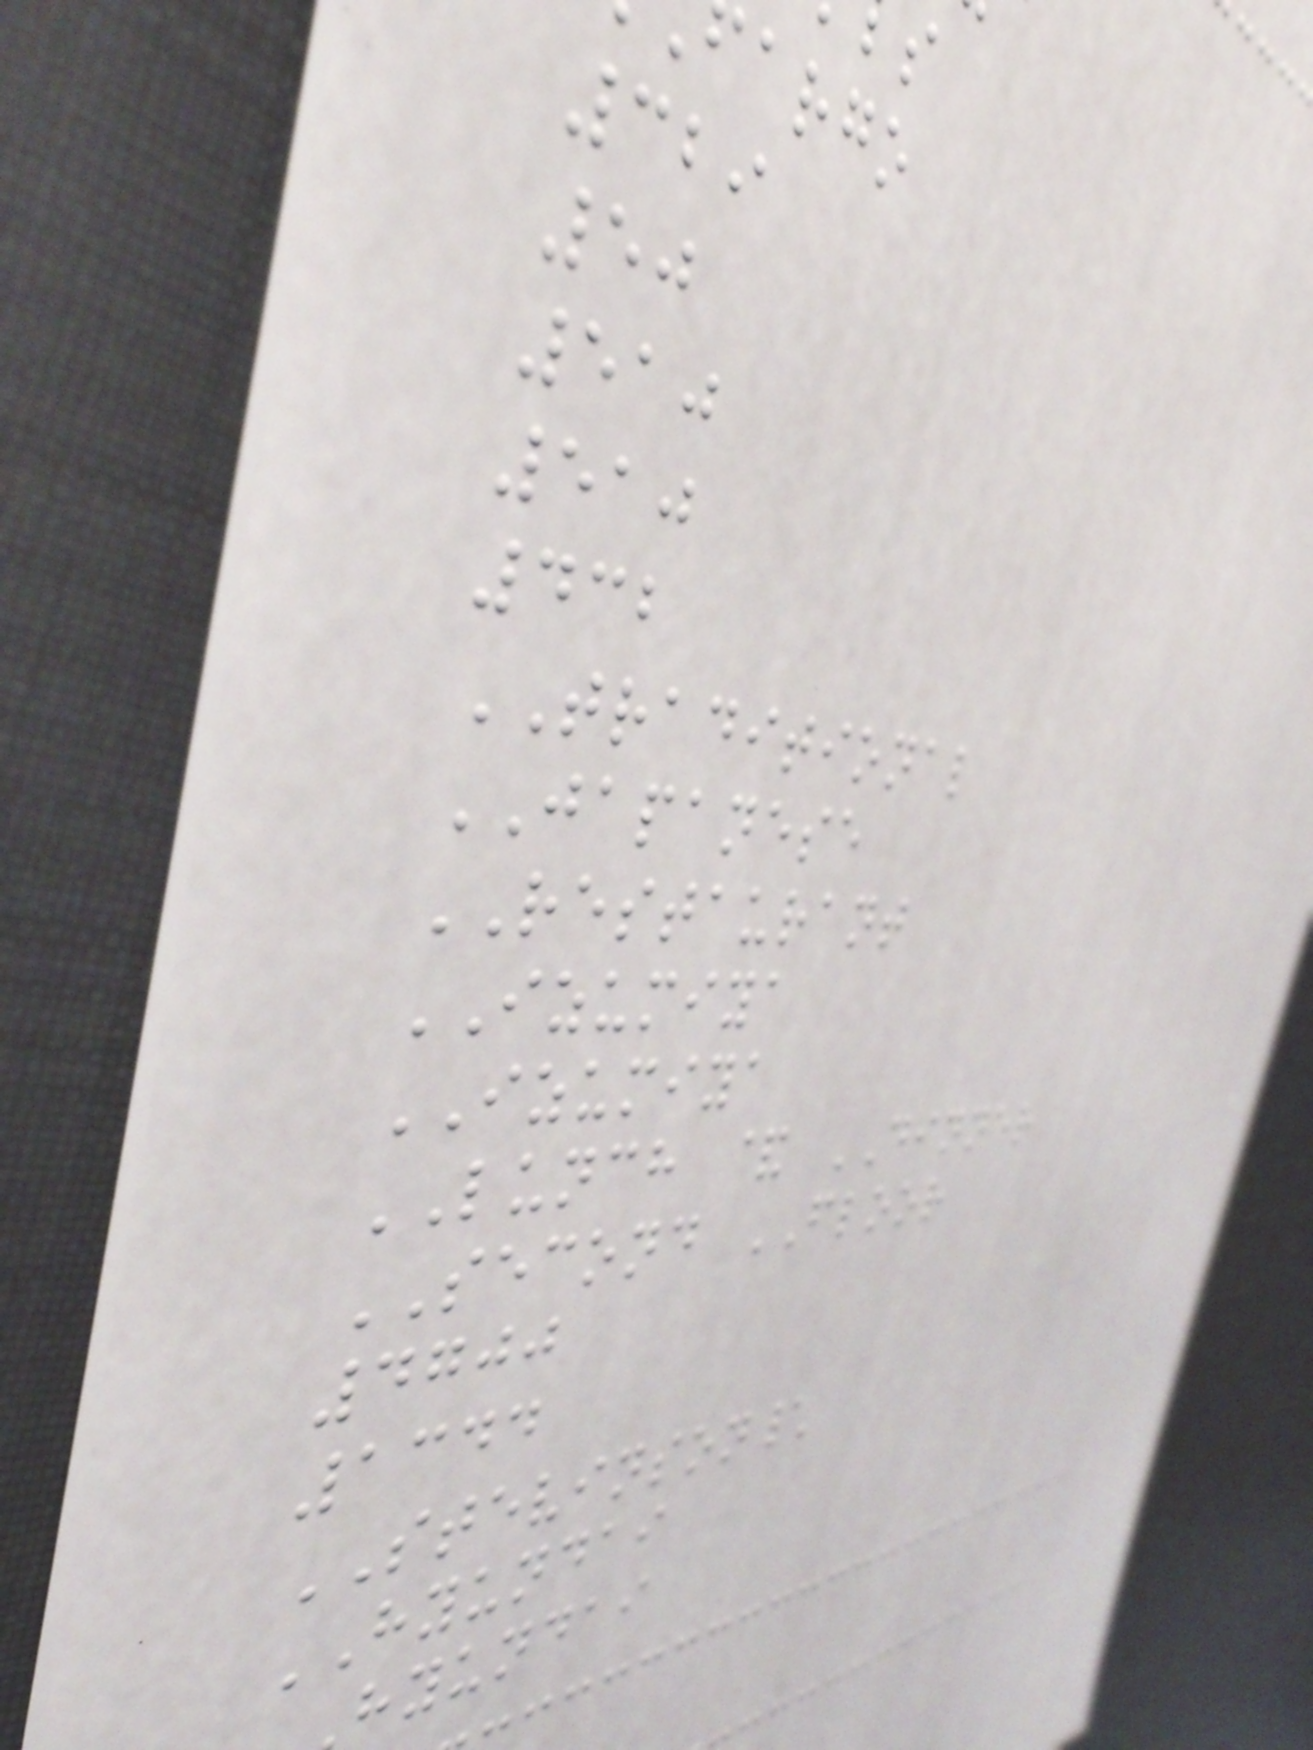argo
329
50
510
510
432
TRADITIONAL
JAPANESE
RESTAURANT
IZUMIYA
IZUMIYA
LUNCH & DINNER
SECOND FLOOR
4700
1344
STEVINSON\
HYUNDAI
hyundai
